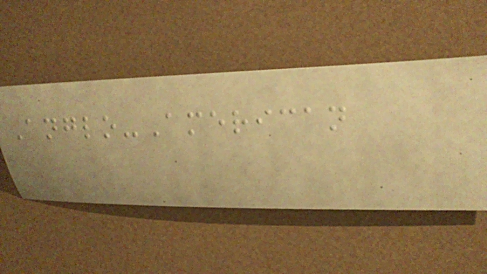Anglo-American
